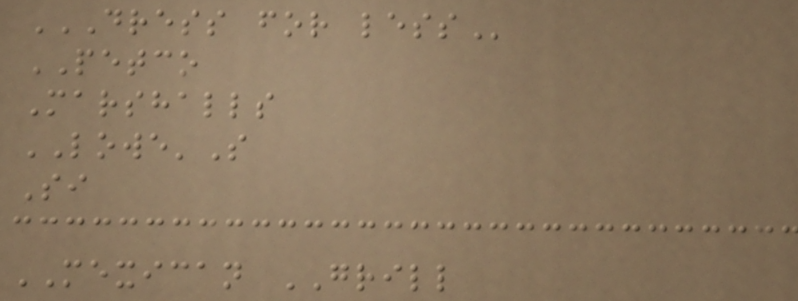DRESS FOR LESS
PETCO
Marshalls
LOWE'S
Si
MEXICAN GRILL
